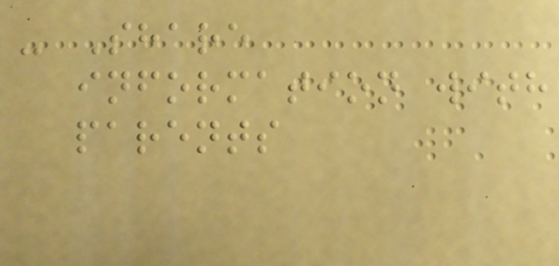- Share
information with
parents
